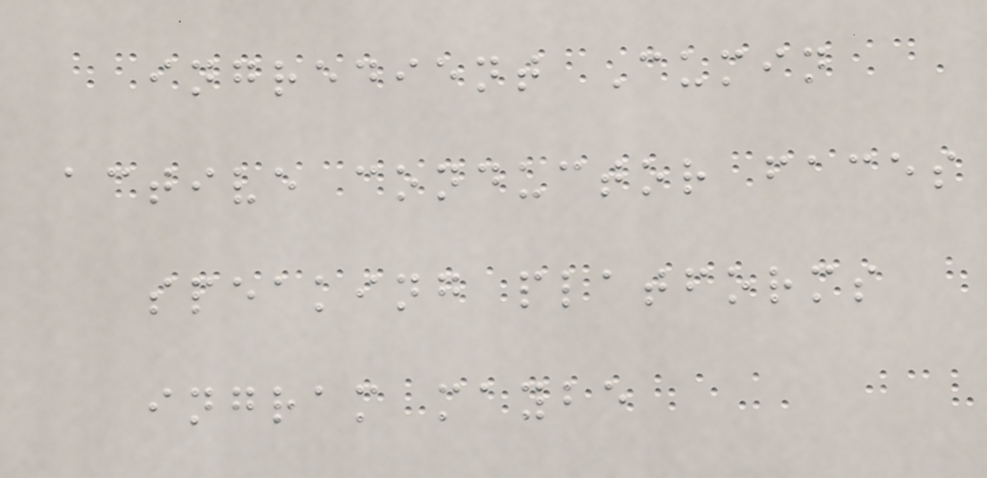ingredient Cumin
active conductor faces
speaking platforms
ingram maybe
